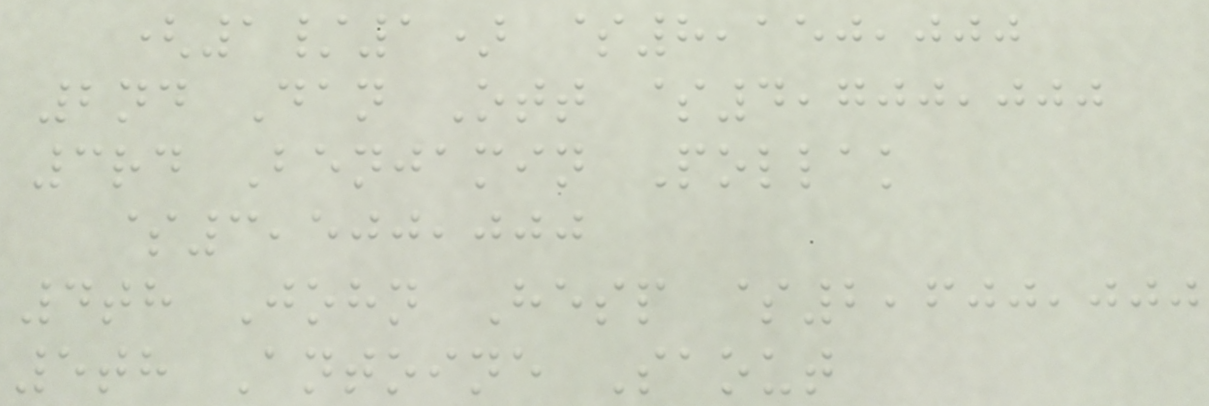(1/1) $8,150,000
2nd Dan Ott $4,700,000
3rd Benjamin Pollak
$3,500,000
4th John Hesp $2,600,000
5th Antoine Saout
